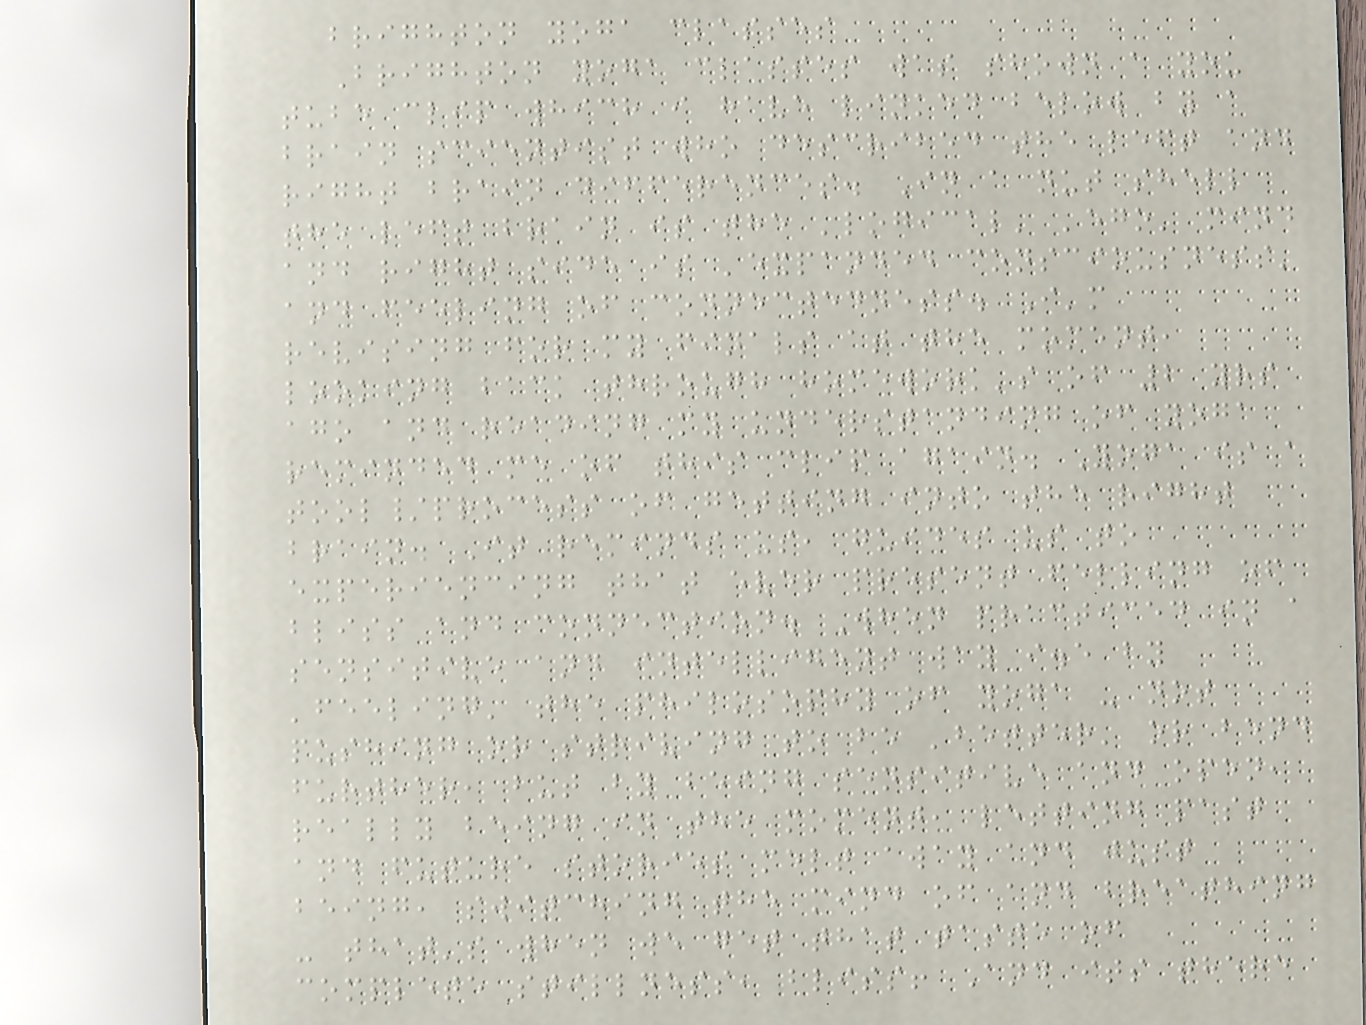brighton yoga classes
Brighton yoga classes was shown a you
tube clip which i have linked below by a
brain scientist who described the left and
right brain differences. In a nut shell
the left brain is the 'logical' 'ego' mind
and right side is 'expanded consciousness'
and feeling of connectedness. I'm
revising for my finals at the moment,
looking back through homework's of 2 yrs
ago and reading my understanding of yoga
reminded me of this clip again. Yoga is a
tool/process of getting into the right
brain. It reminds us, guides us to
experiencing that ever present felling of
bliss and connection. When practiced in a
sensitive and intelligent way i.e by
'feeling' the philosophy of yoga - not
pushing or striving to be 'better' or bend
further, but by being sensitive and open,
really being in the moment, letting past
and future stories melt away and just
being, switching the mind of and breathing
- that's when we get that taste of
complete stillness, bliss! And its there
